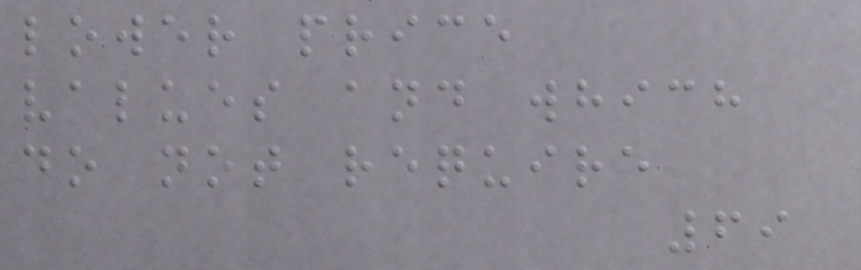lower price
values and which
do not require
69
